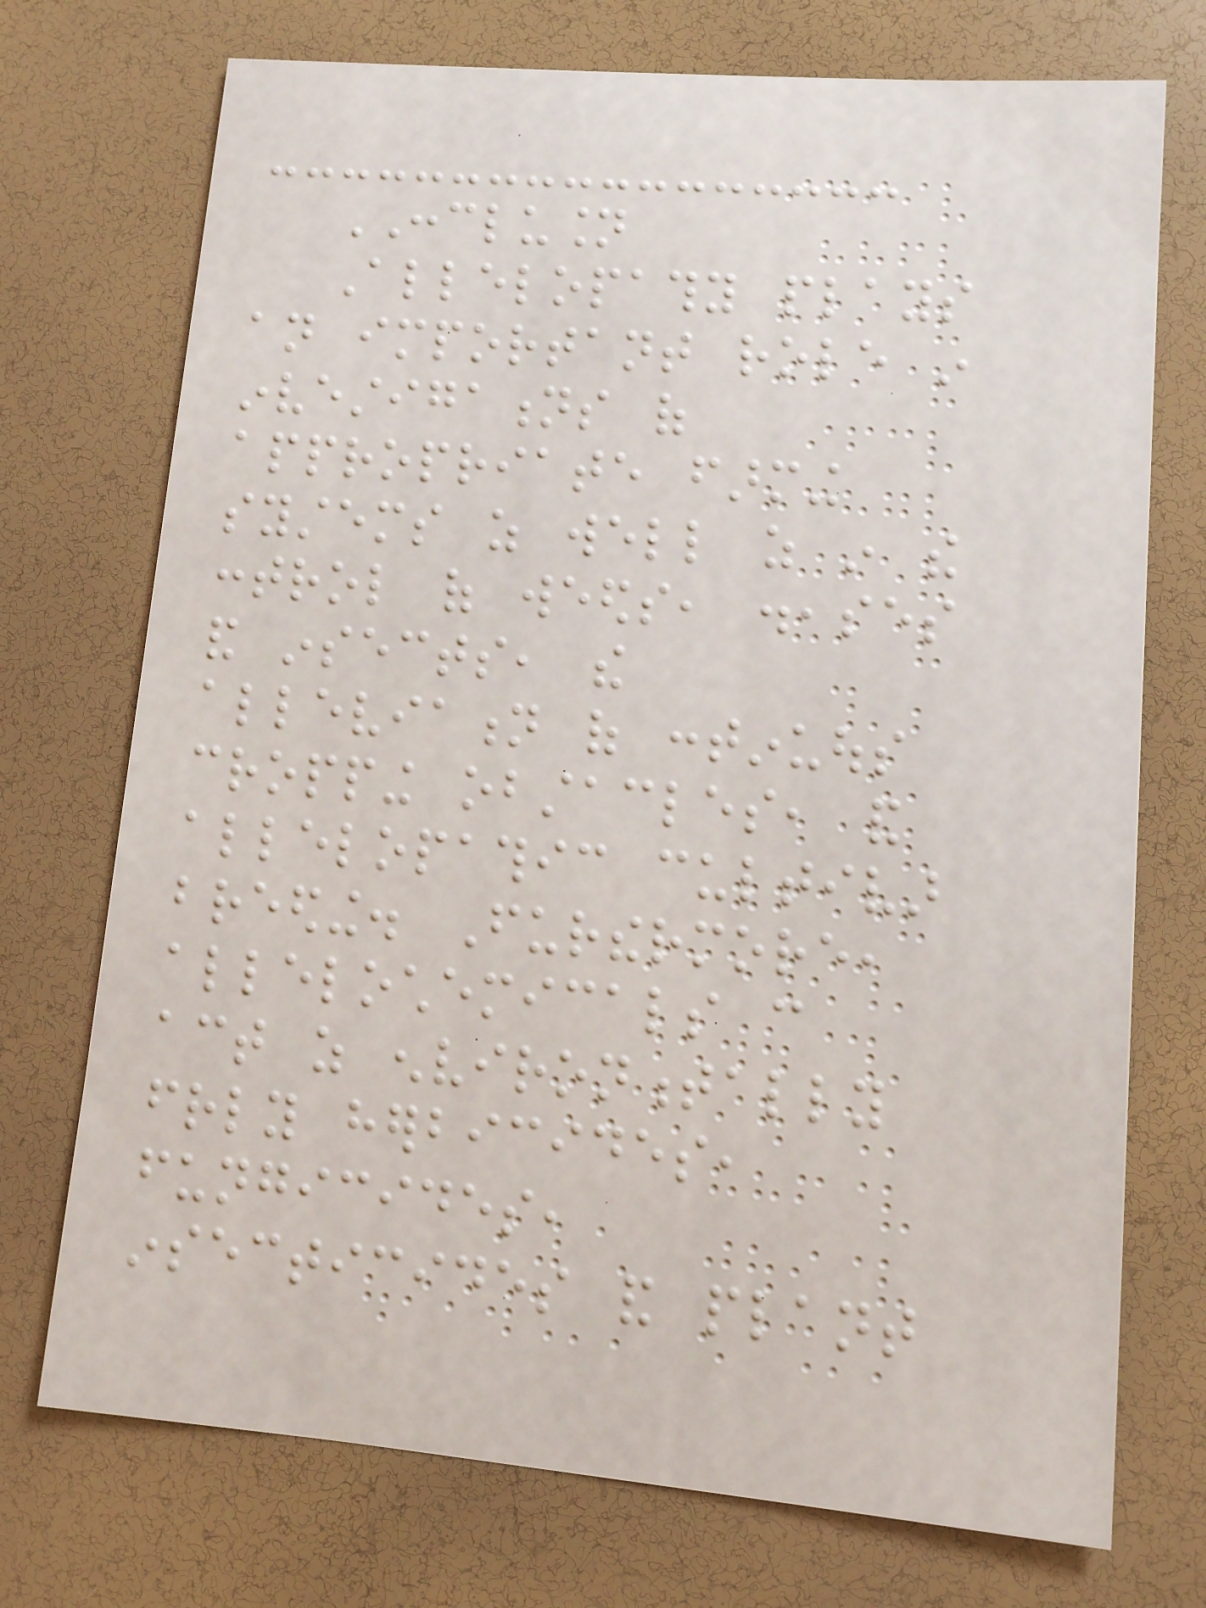CONCLUSION
Allelopathy plays
an important role in
investigations of
appropriate farming
systems as well as in the
control of weeds, diseases
and insects, the
alleviation of continuous
cropping obstacles, and
allelopathic cultivar
breeding. Furthermore,
allelochemicals can
act as environmentally
friendly herbicides,
fungicides,
insecticides and plant
